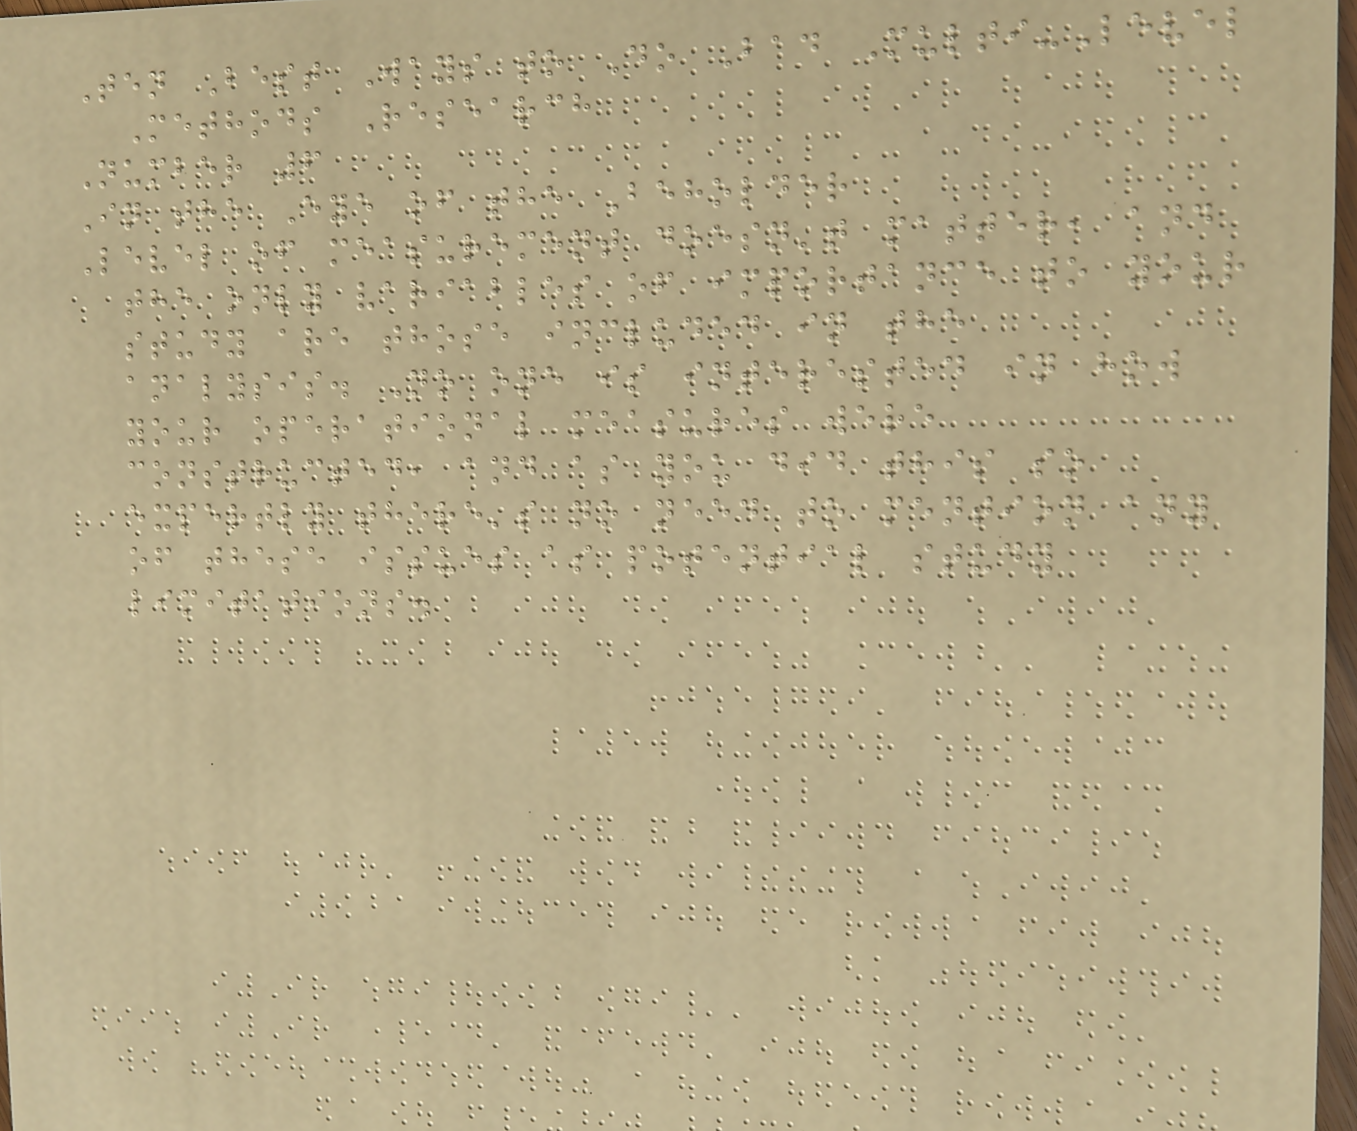Ten Best Ways to Do Bad Multi-Level
Methods Research
Number 6
In the Eye of the Beholder
Level of measurement doesn't matter, and
the only variables of importance to your
study are those included in the
analysis. No one is interested in how
your operational measures were
constructed, and as you did this so
expertly there's no need to mention any
of these issues as potential study
limitations.
